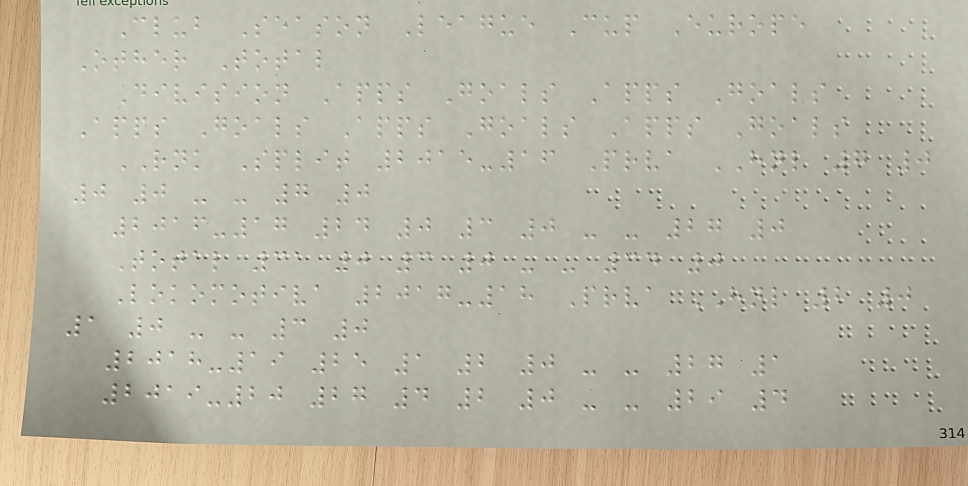Club Season League Cup Europe
Other Total
Division Apps Goals Apps Goals
Apps Goals Apps Goals Apps Goals
RNK Split 2015-16 Prva HNL 7 0
0 0 - - 7 0
2016-17 24 0 3 0 - - 27 0
Total 31 0 3 0 - - 34 0
Lokomotiva 2017-18 Prva HNL 2 0
1 0 - - 3 0
2018-19 25 1 2 0 - - 27 1
2019-20 27 4 2 0 - - 29 4
